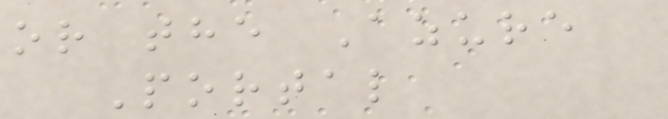or the Azure
Portal
